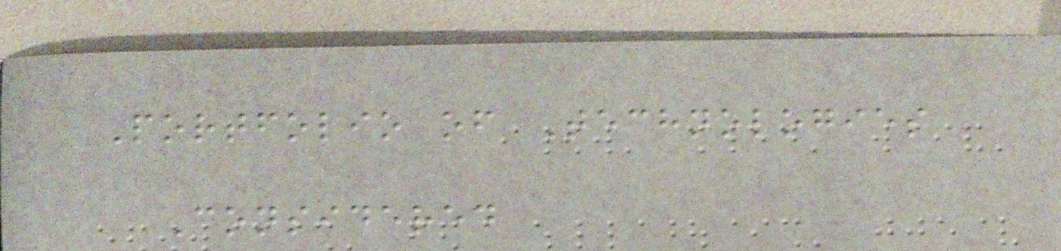Portfolio of Technologies
Considered
